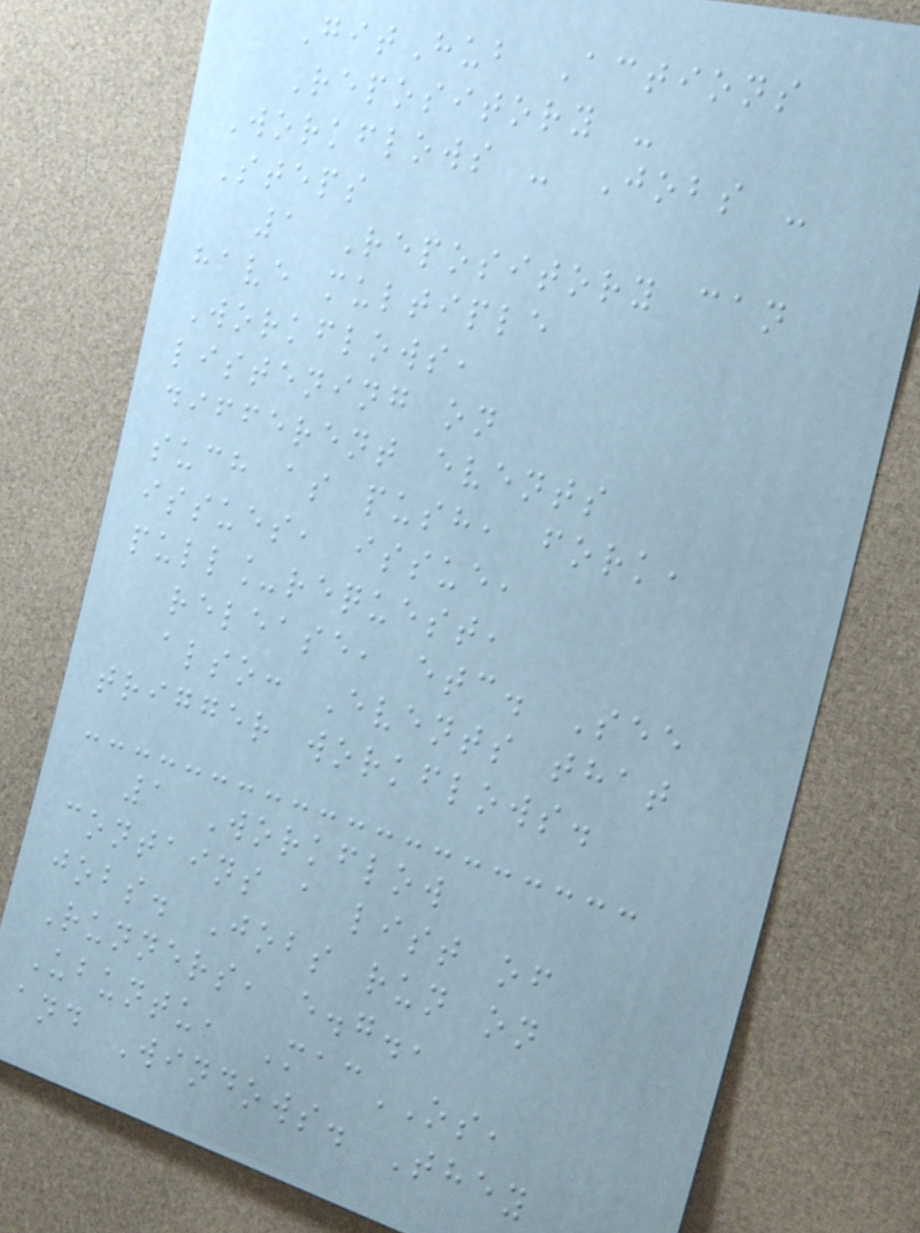GitHub Actions
Repository -
Workflows - Jobs -
Steps
1 Repository can
have multiple
Workflows,
listening on
different events
such as push, fork,
issues, issue,
pull_request,
release, etc. See
also: Events that
trigger workflows.
1 Workflow
contains a list of
jobs. Jobs run on
Runners, e.g.,
Ubuntu, MacOS,
and Windows. They
